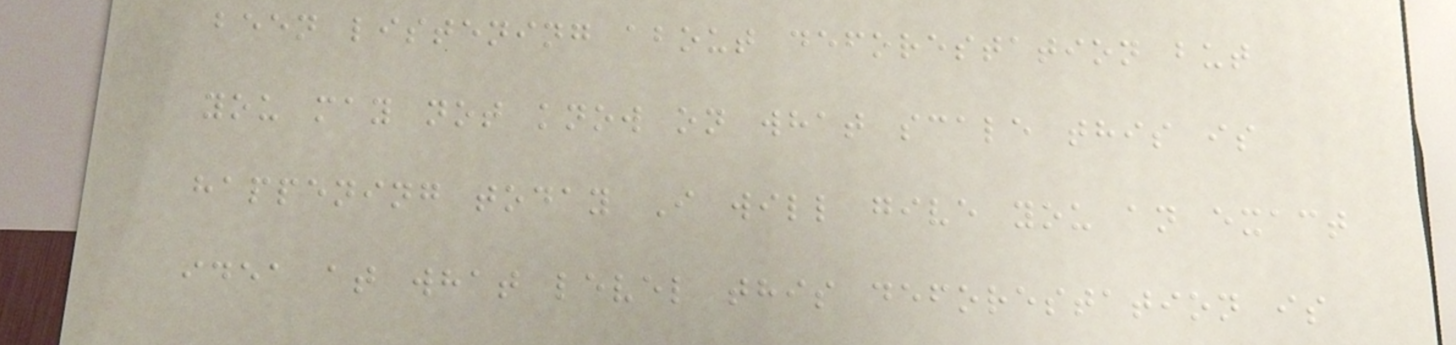been listening about deforestation but
you may not know on what scale this is
happening today I will give you an exact
idea at what level this deforestation is
